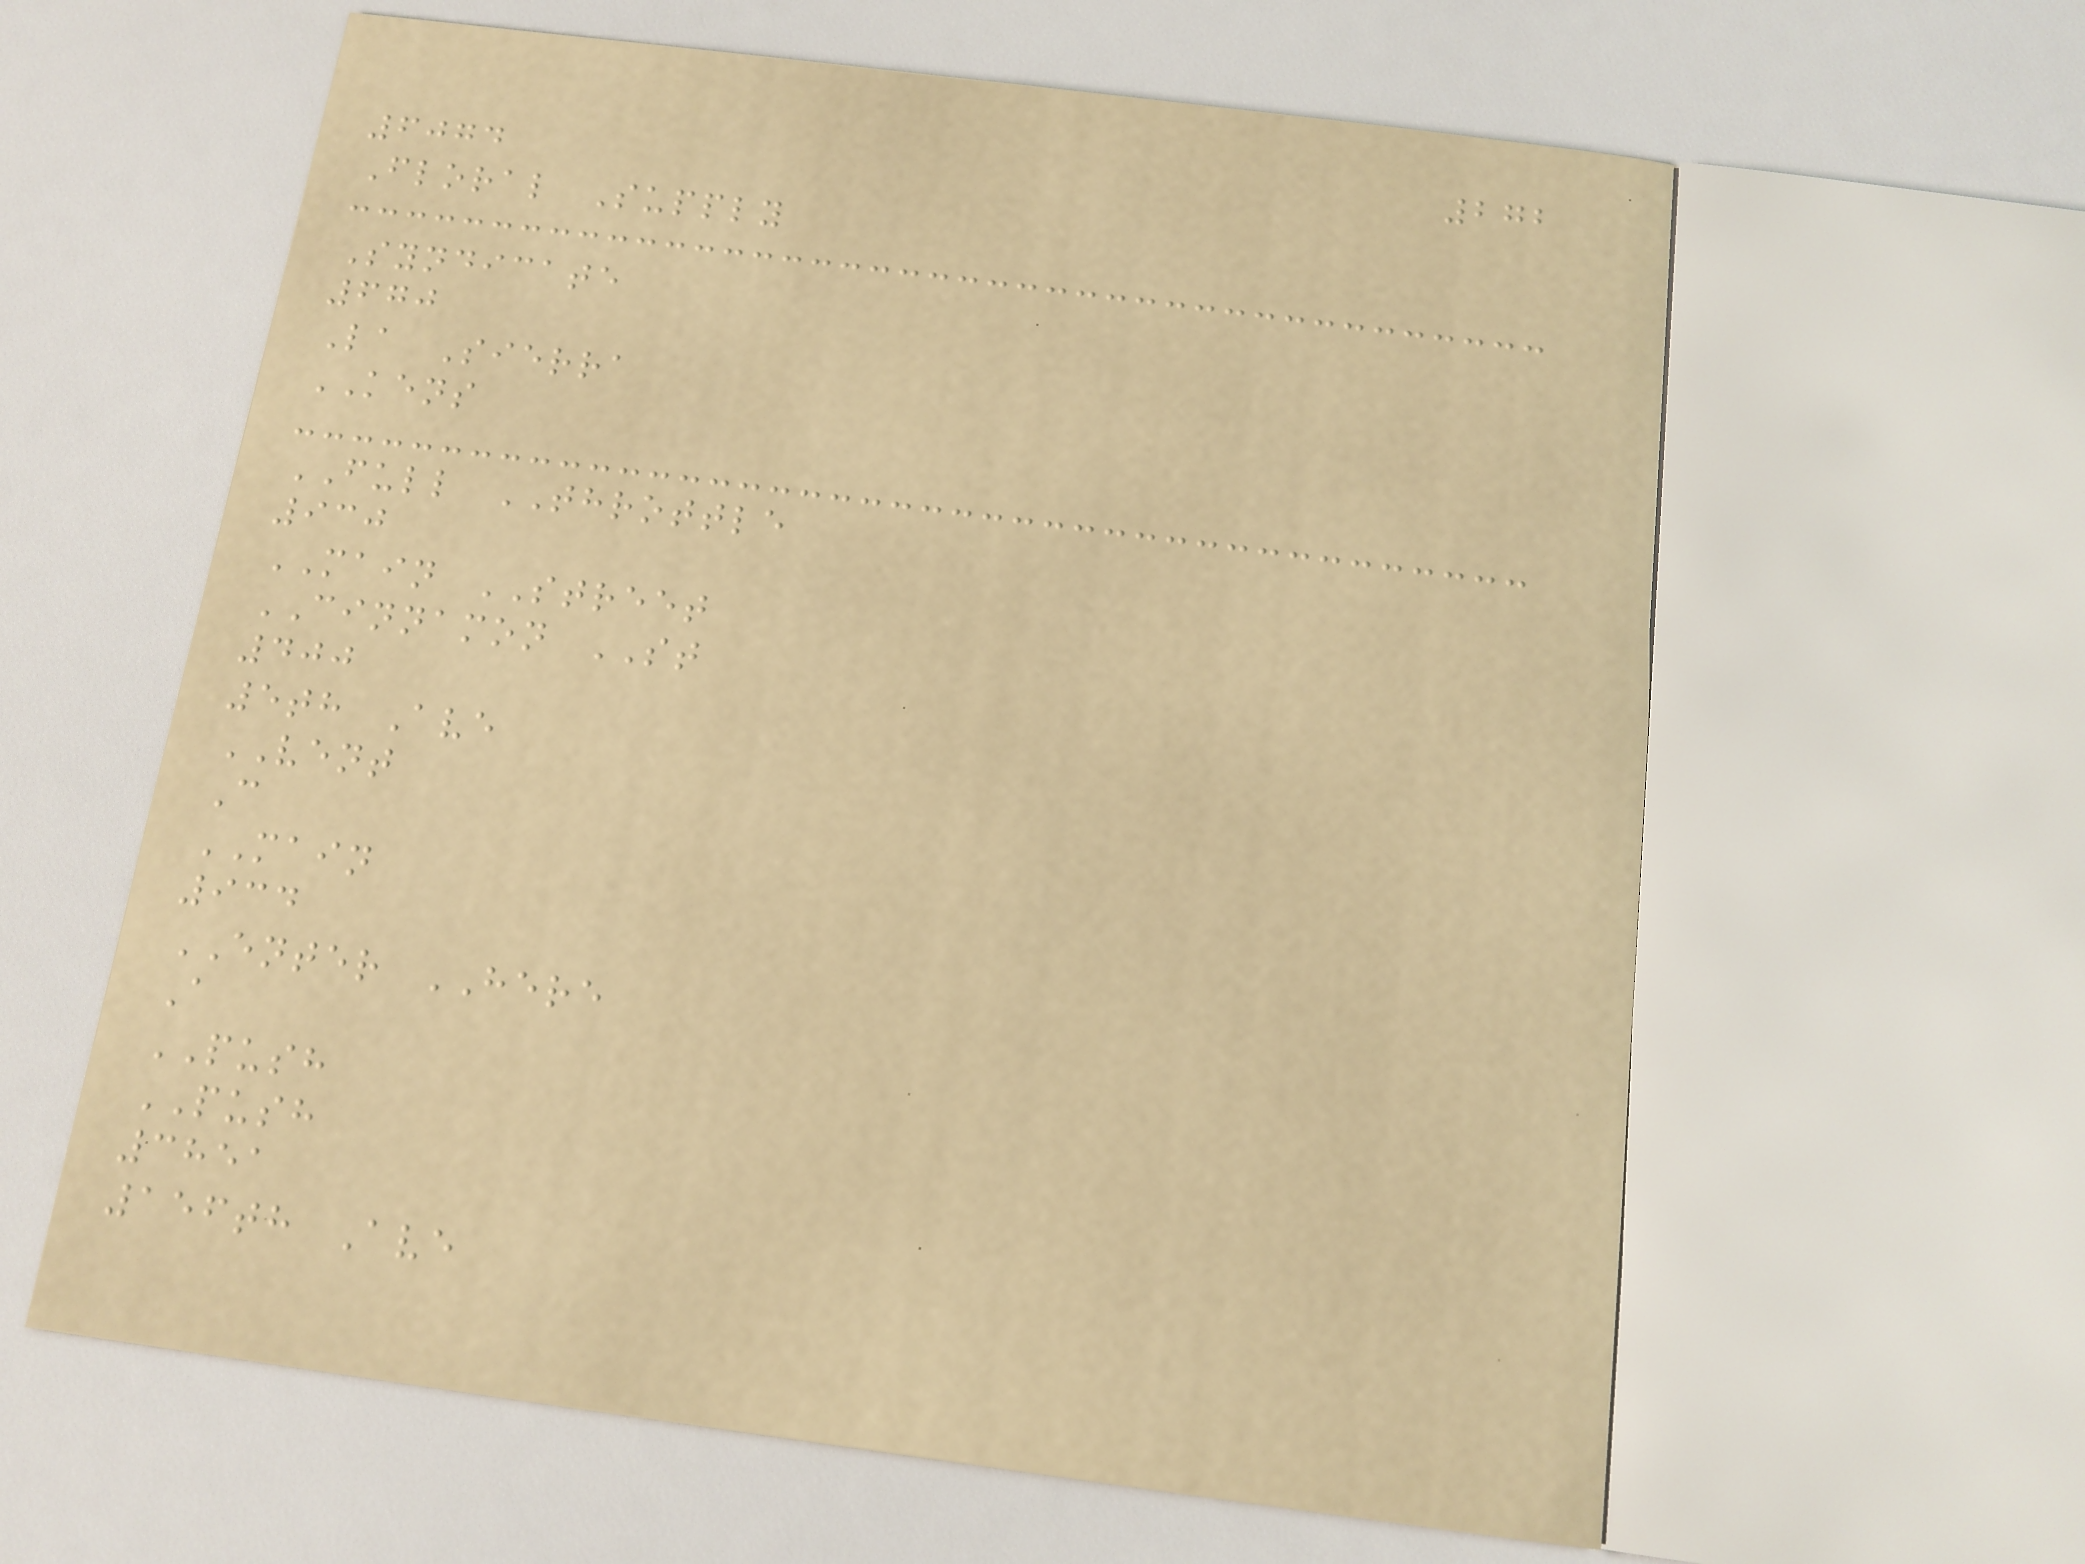272
6074
Floral Supply
Syndicate
670
La Sierra
KENS
FULL THROTTLE
930
MAIN STREET
CINNAMON ST
400
5th Ave
VENT
C
MAIN
934
ENTER HERE
A
PUSH
PUSH
3851
156th Ave
